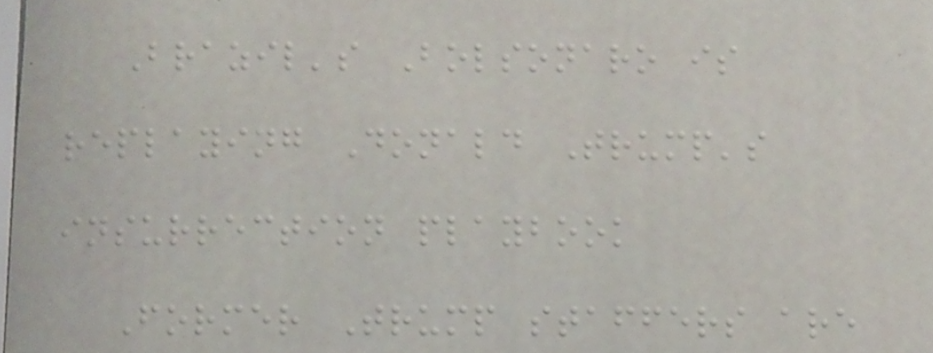Brazil's Bolsonaro is
replaying Donald Trump's
insurrection playbook
Former Trump staffers are
